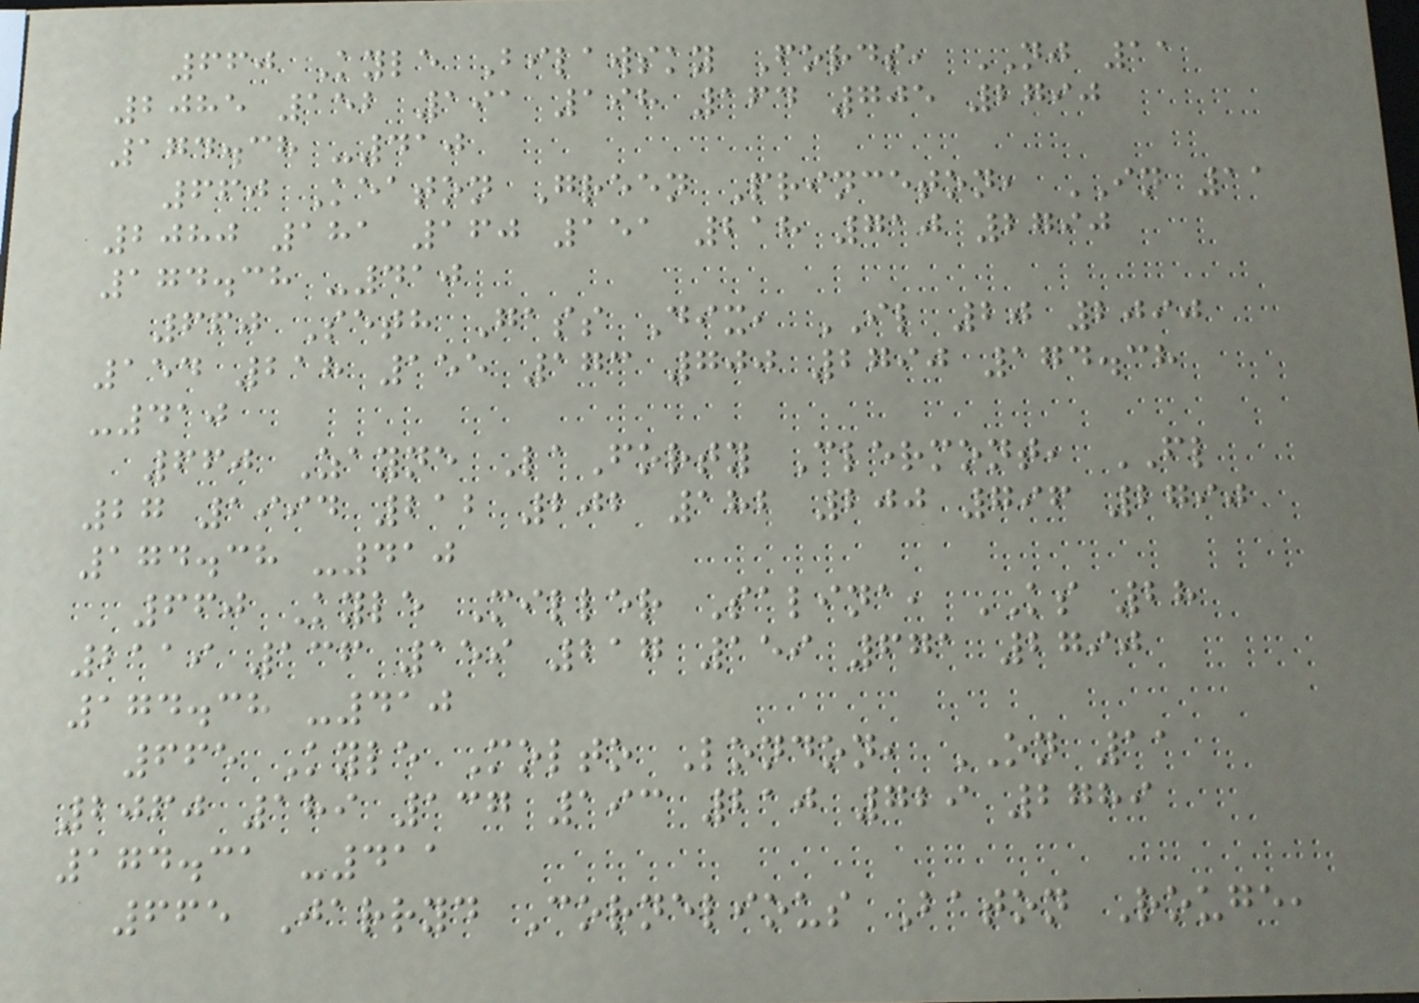660 Kyle Bilawsky Fords, NJ 11
2085 152 191 198 164 705 2790
174.38 -410
660 Keaton Green Princeton, IN 11
2080 181 160 151 218 710 2790
174.38 -410
660 Seth Gass Dix, IL 20 2090
154 218 155 173 700 2790 174.38
-410
660 Zayne LaForty Clermont, FL
27 1994 212 202 182 200 796 2790
174.38 -410
660 Kyle Miller Salina, KS 28
2119 136 159 217 159 671 2790
174.38 -410
665 Kyle Molto London, ON 11
2060 189 137 193 210 729 2789
174.31 -411
665 Jarryd Cornelious Baton Rouge,
